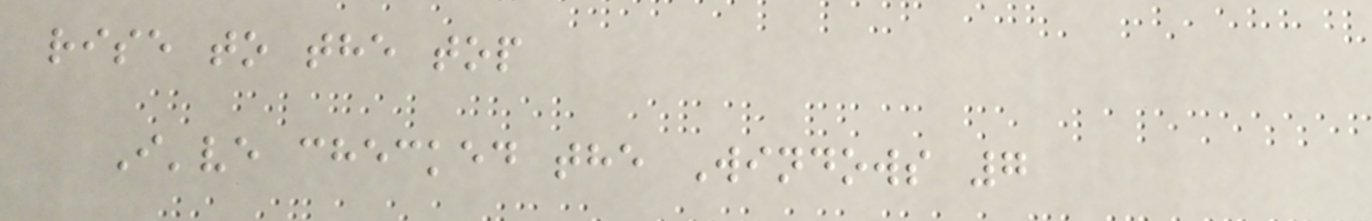rise to the top
I've checked the Windows 7
